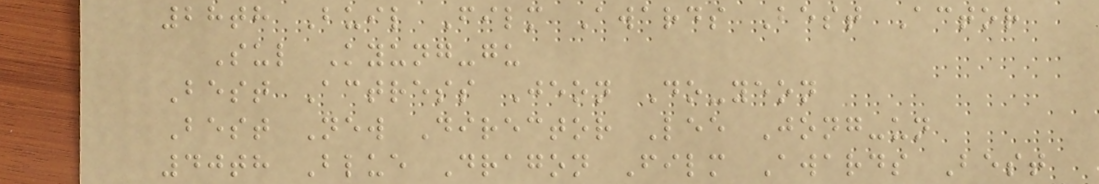28th Buil Film Awards Best Actor
Sul Kyung-gu
Best Actress Jeon Do-yeon
Best New Director Lee Jong-un
40th Blue Dragon Film Awards Best
